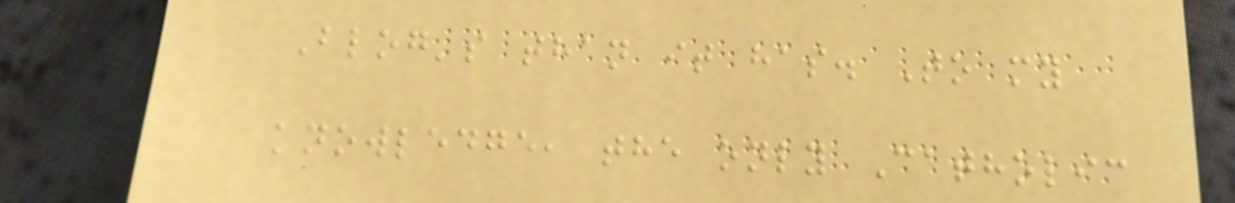Blog's than it has. To my
knowledge, the only Catholic
